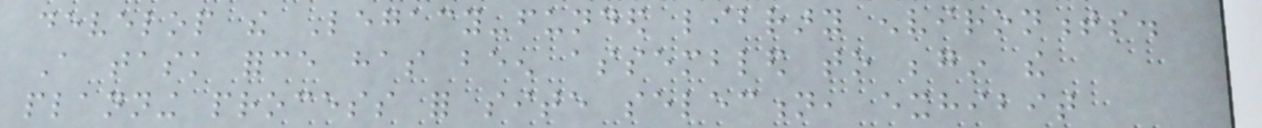develop the Legacy-funded library environments.
A task force has been assembled to begin the
planning process for site selection, exhibit
